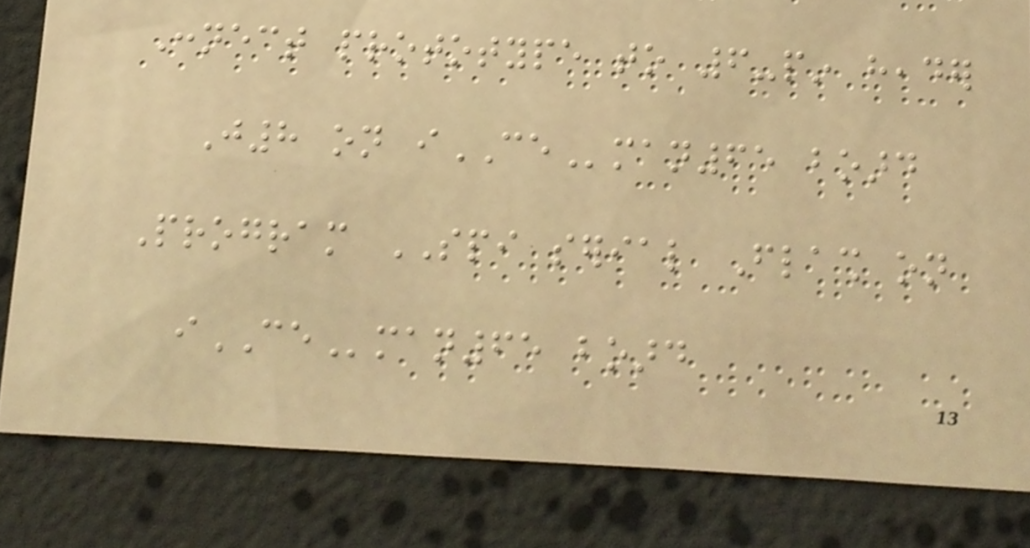Connect prototype to 6-pin header
J8 on iCEman65 board
Program SPI serial Flash on
iCEman65 board
